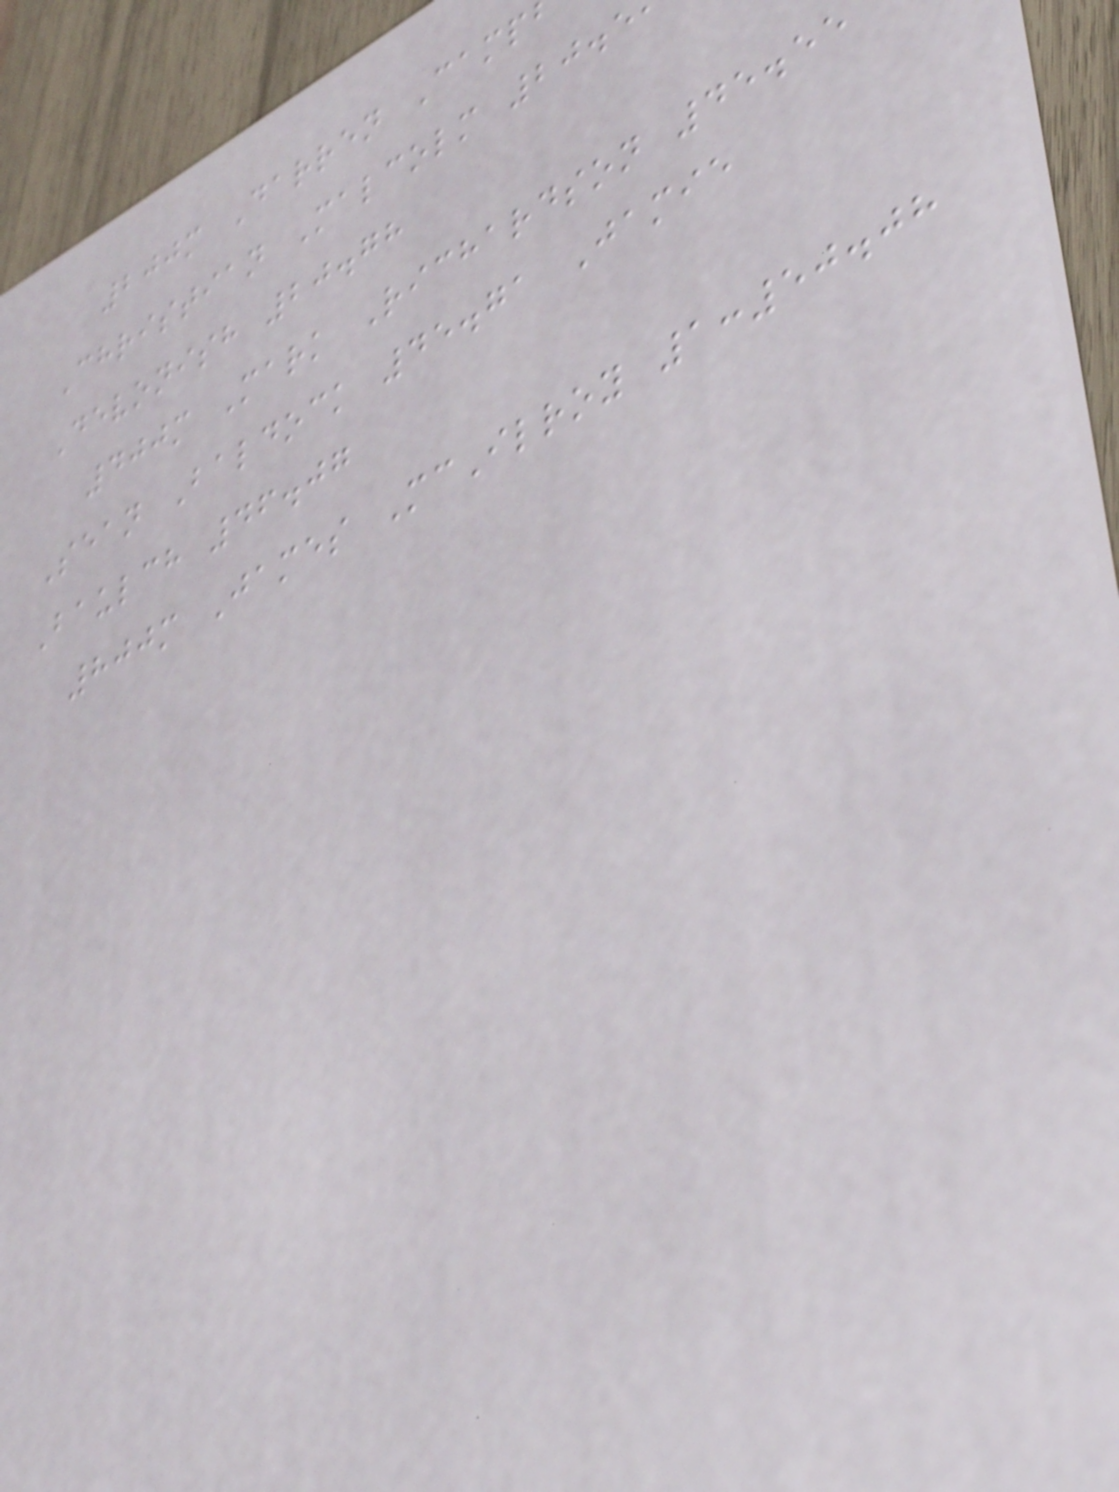200m Darren Camp
Christian Malcolm 20.5
Devonish 20.78
400m Mark Richardson 45.55
Sean Baldock 45.71 Jamie
Baulch 46.07
800m James McIlroy 1:50.08
